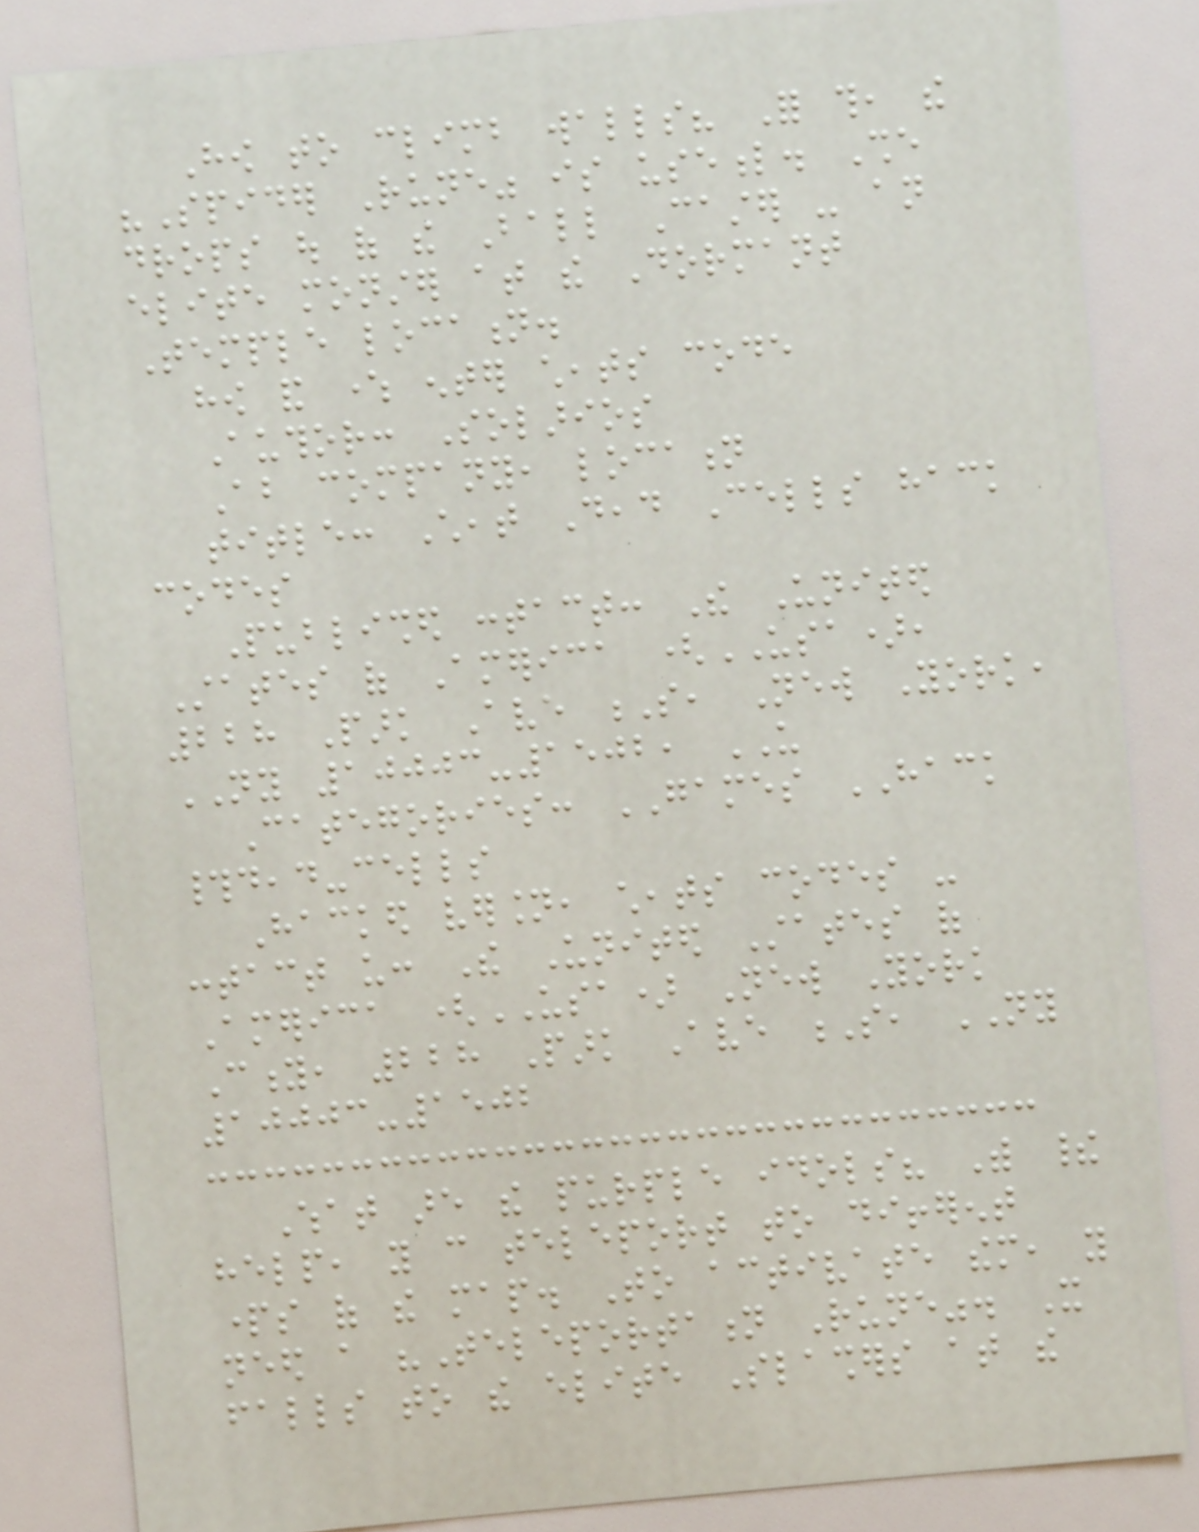How to climb walls? For this, the
"Spider Rune" is useful. She
drops out of the Ball Caster - an
elite monster at the Dormant
Temple location.
how and where enter cheats code
Author: Solarios
About company, location
title: Cheat Dead Cells hack
codes
Published contact: The United
States of America (USA),
228 Park Ave S, New York,
NY 10003-1502, US
Categories: GAMES HACK
#dead-cells
Hacked version, cheats codes -
contact us: The United States of
America (USA) New York
City, 228 Park Ave S, NY
10003-1502
What are the purple idols? With their
help, you can teleport to different
parts of the map. To activate them, you
need a "Teleportation Rune". It
falls to the elite Slashers at the
